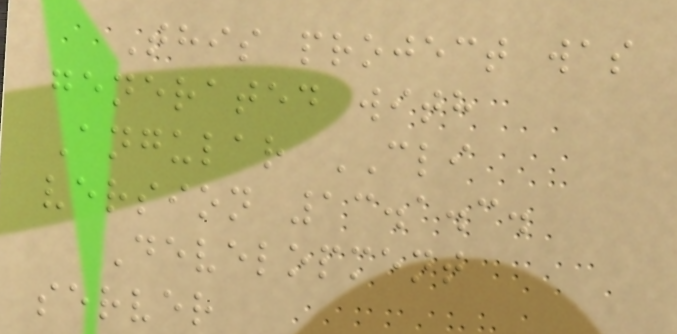This project was
generated with
Angular CLI
version 13.1.3.
Development
server
